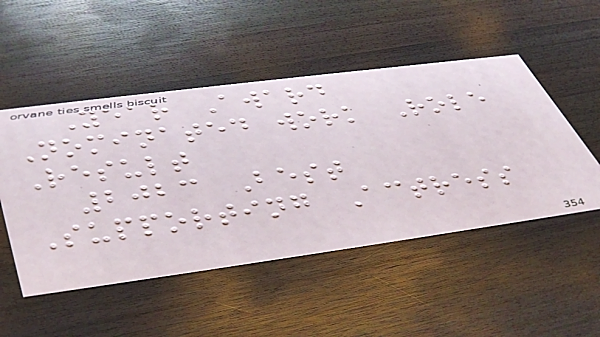Year Award
Nominated work Role
Result
2023 Best
Supporting Actress
